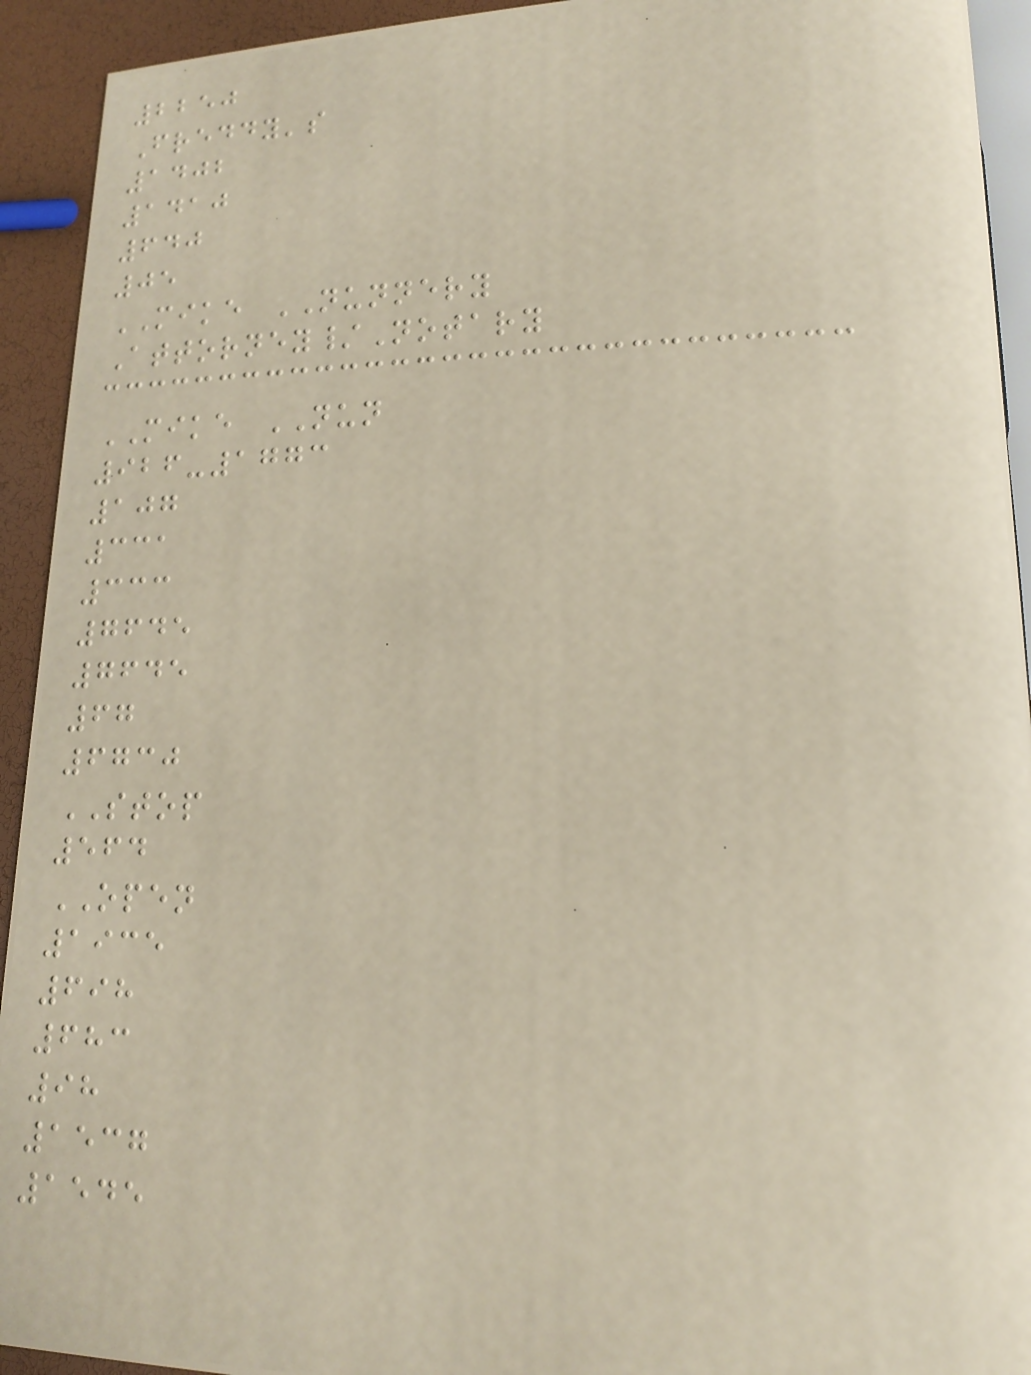2250
Freddy's
1402
1410
640
05
MIKE NUNNERY
Attorney/Notary
MIKE NUN
926-1773
107
331
333
7645
7645
67
6730
STOP
564
OPEN
1935
698
683
98
1537
1545
